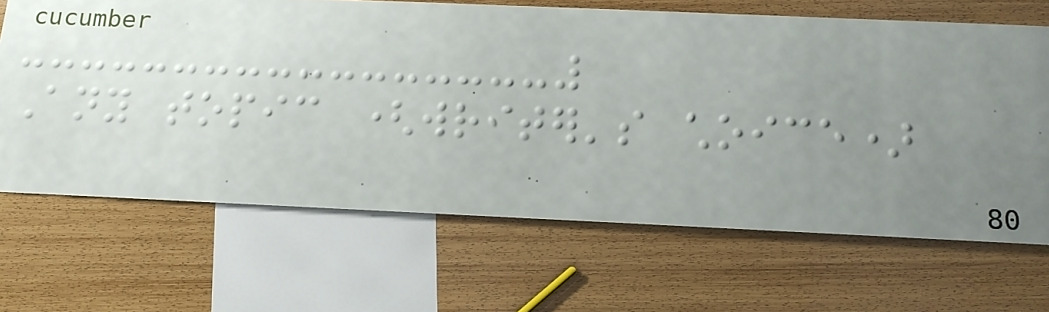Any topic (writer's choice)
